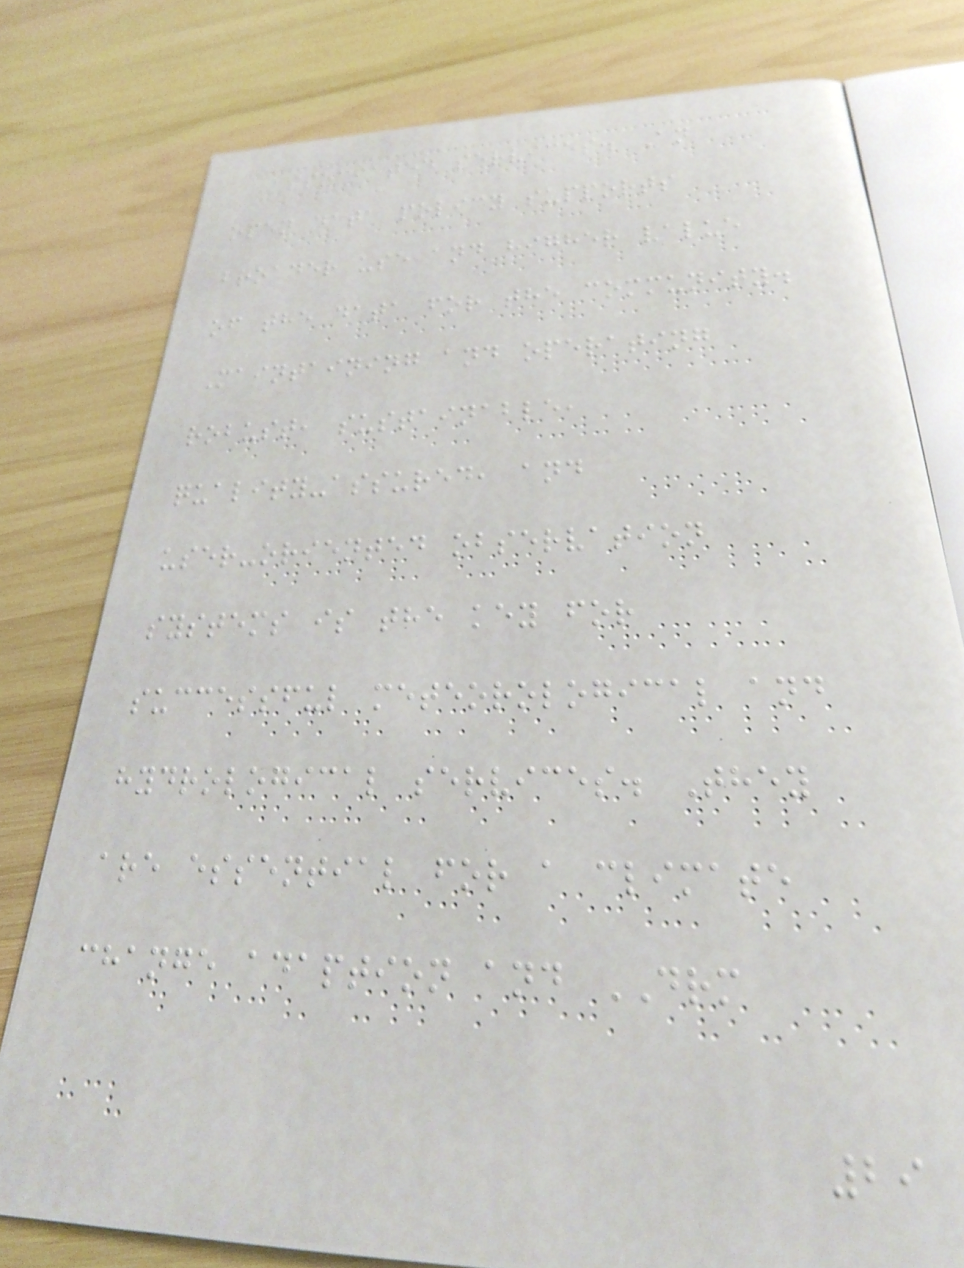associated services. An
open data policy supports
broader use and higher value
of the data for the community.
Maintaining and operating
robust, sustainable,
quality-assured, and
user-oriented observation
systems is the key for
successful meteorological and
hydrological services. They
are essential for a climate
change adaption and DRM
29
